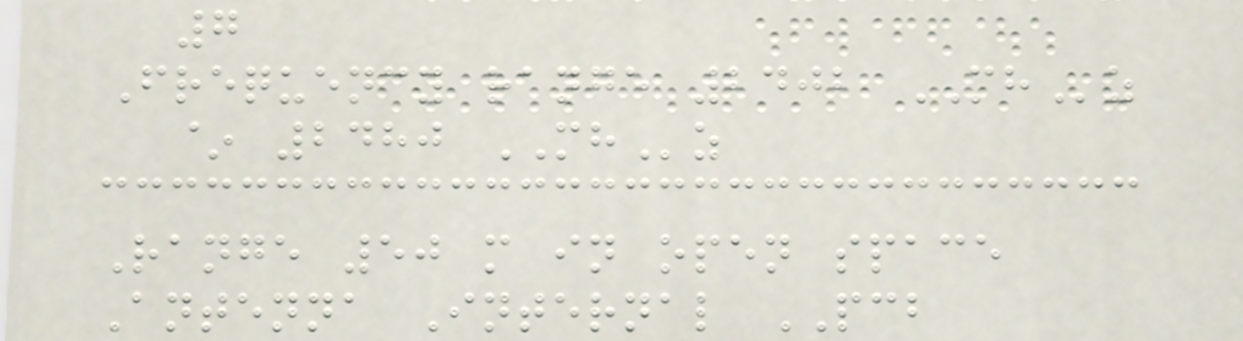7
Frequency range 2402 MHz
~ 2480 MHz
Range 50 m in open space
Antenna Internal PCB
